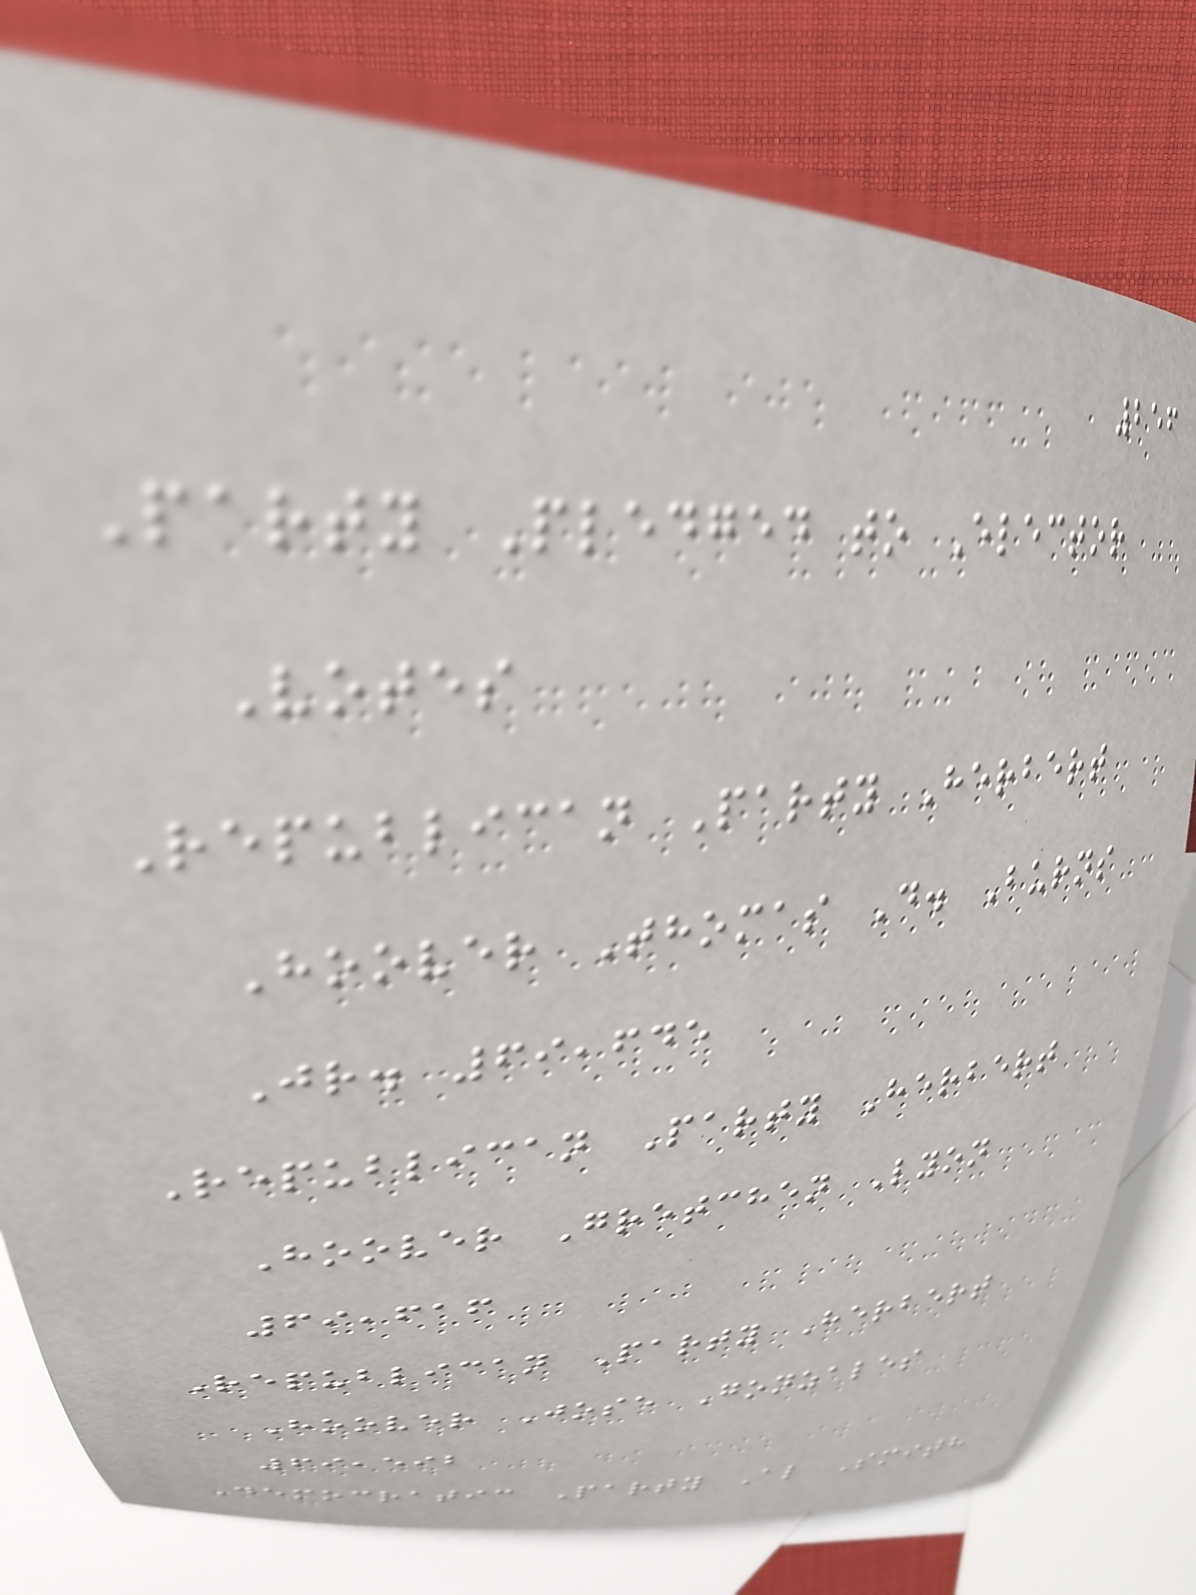256
Party Pledged to Elector
Votes
Republican Party Herbert
Hoover Thomas D. Burns
Jr. 69,645
Republican Party Herbert
Hoover Gretchen Lyon
69,616
Republican Party Herbert
Hoover Jose Gonzales
69,592
Democratic Party Al Smith
